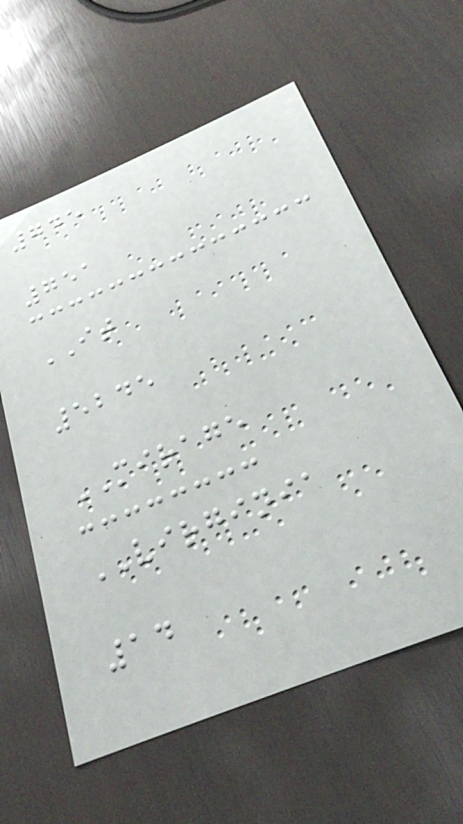745
751
IT
5245
MIRAGE
VIRGINIA
14
